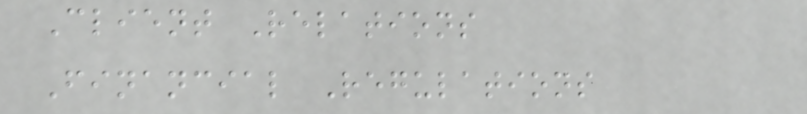Client Relations
Financial Regulations
